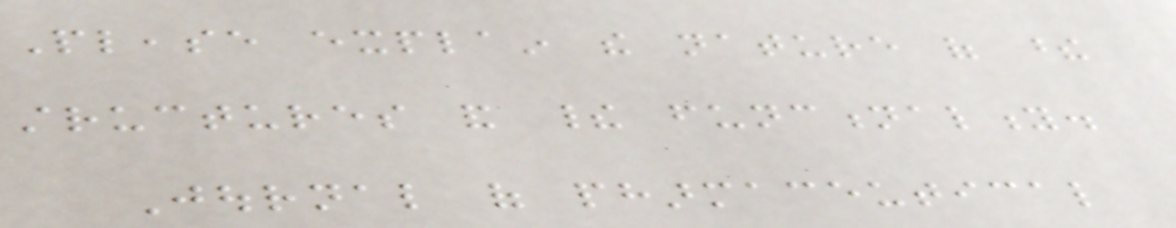Please explain the nature of these
structures and their functionality.
Journal of pharmaceutical
